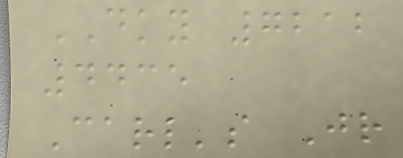DKY 7212
4435
Carl's Jr
